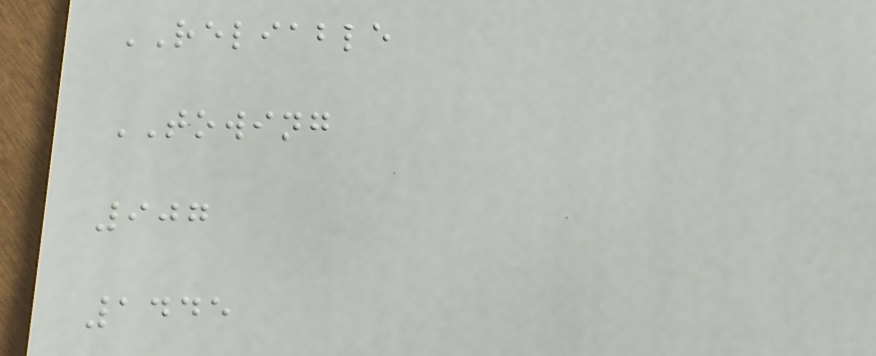RELIABLE
TOWING
907
1445
